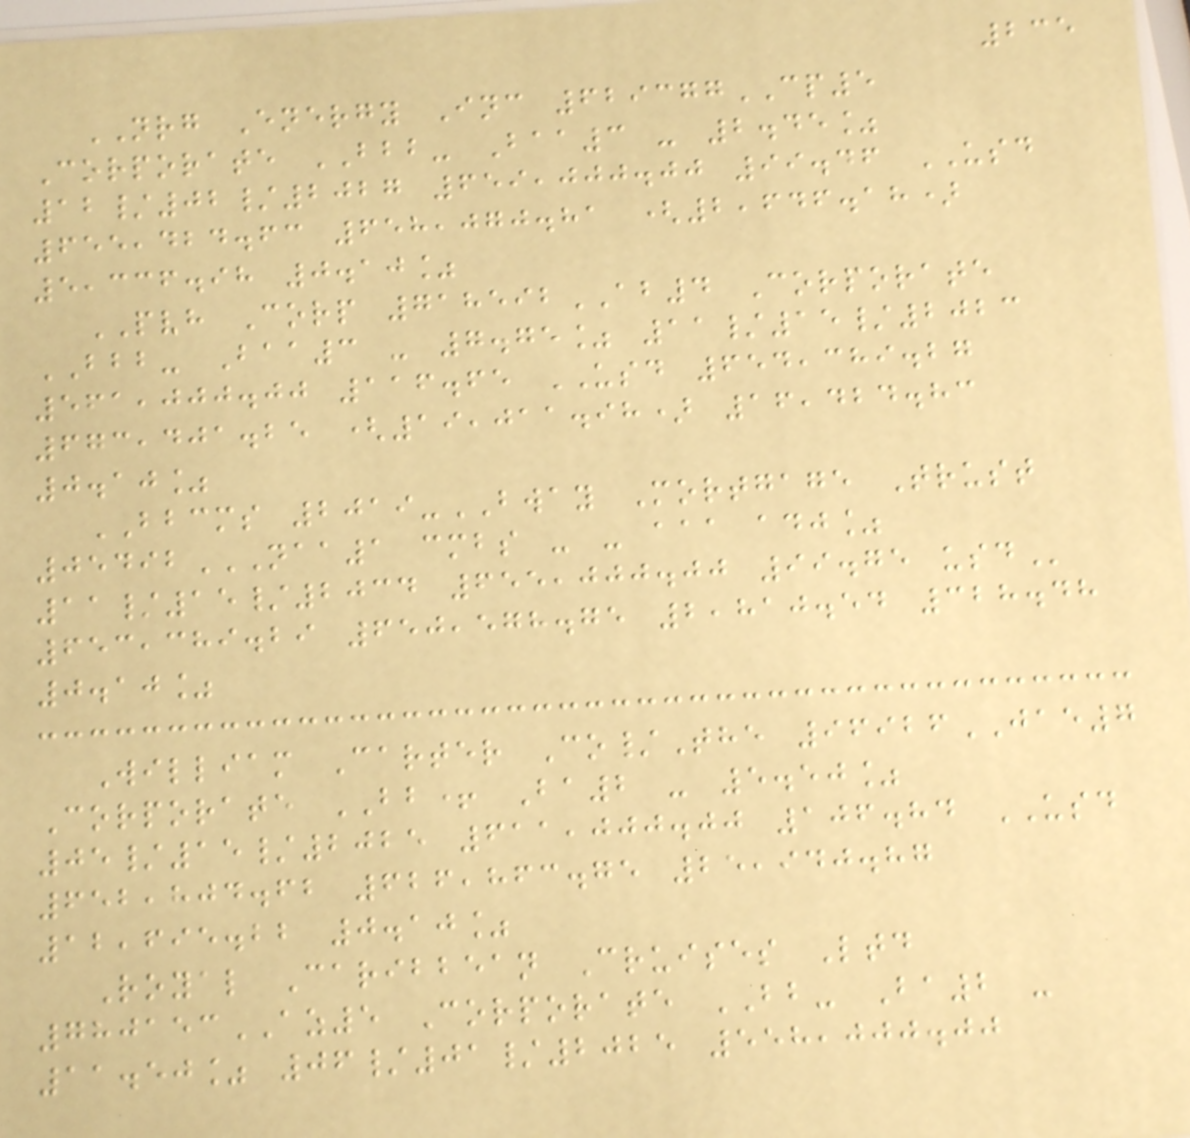235
NRG Energy Inc 629377CP5
Corporate BBB- Baa3 - 2.45%
12/02/2027 659,000.00 99.46 USD
655,424.63 658,070.81 (2,646.18)
5,336.98 0.10%
PVH Corp 718592AB4 Corporate
BBB- Baa3 - 7.75% 11/15/2023
561,000.00 116.65 USD 654,389.27
673,401.25 (19,011.98) 16,424.83
0.10%
BBCMS 2019-BWAY Mortgage Trust
05492NAA1 CMBS - - AAA ADJ%
11/15/2034 655,000.00 99.75 USD
653,389.29 650,578.75 2,810.54 328.48
0.10%
William Carter Co/The 96926JAE7
Corporate BB+ Ba2 - 5.50%
05/15/2025 611,000.00 106.84 USD
652,804.62 626,863.75 25,940.87
12,695.22 0.10%
Royal Caribbean Cruises Ltd
780153AZ5 Corporate BB- Ba2 -
11.50% 06/01/2025 558,000.00
